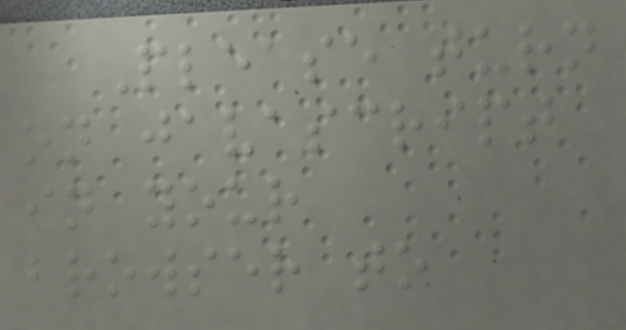Please turn
on javascript
in your
browser to
